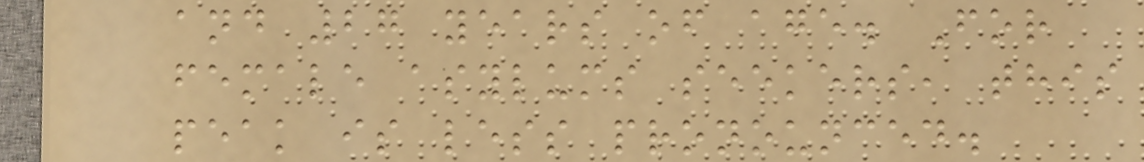and 27 years of age. For
female asylums seekers, this
peak is less pronounced.
